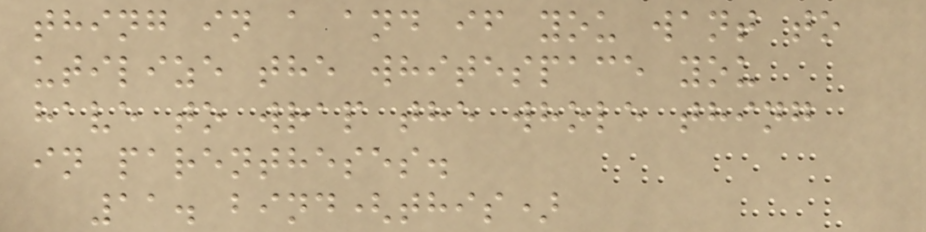thing in a and if you want to
utilize the whitespace you
have to wrap the whole thing
in parentheses.
11. bind(this)
